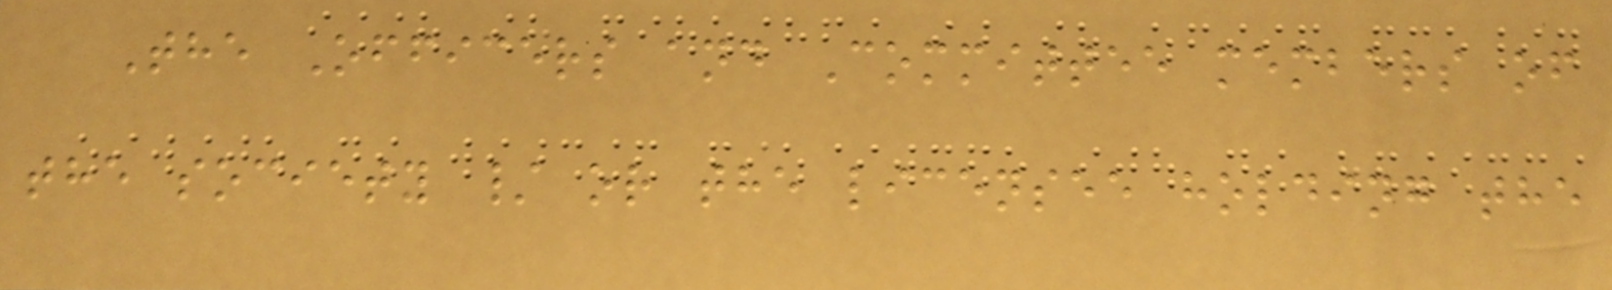The Officers and Committee members of
the society / or the licensee holding the
